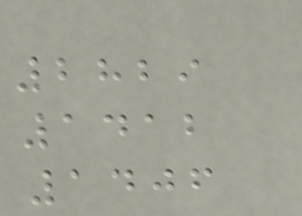2829
1412
1406
